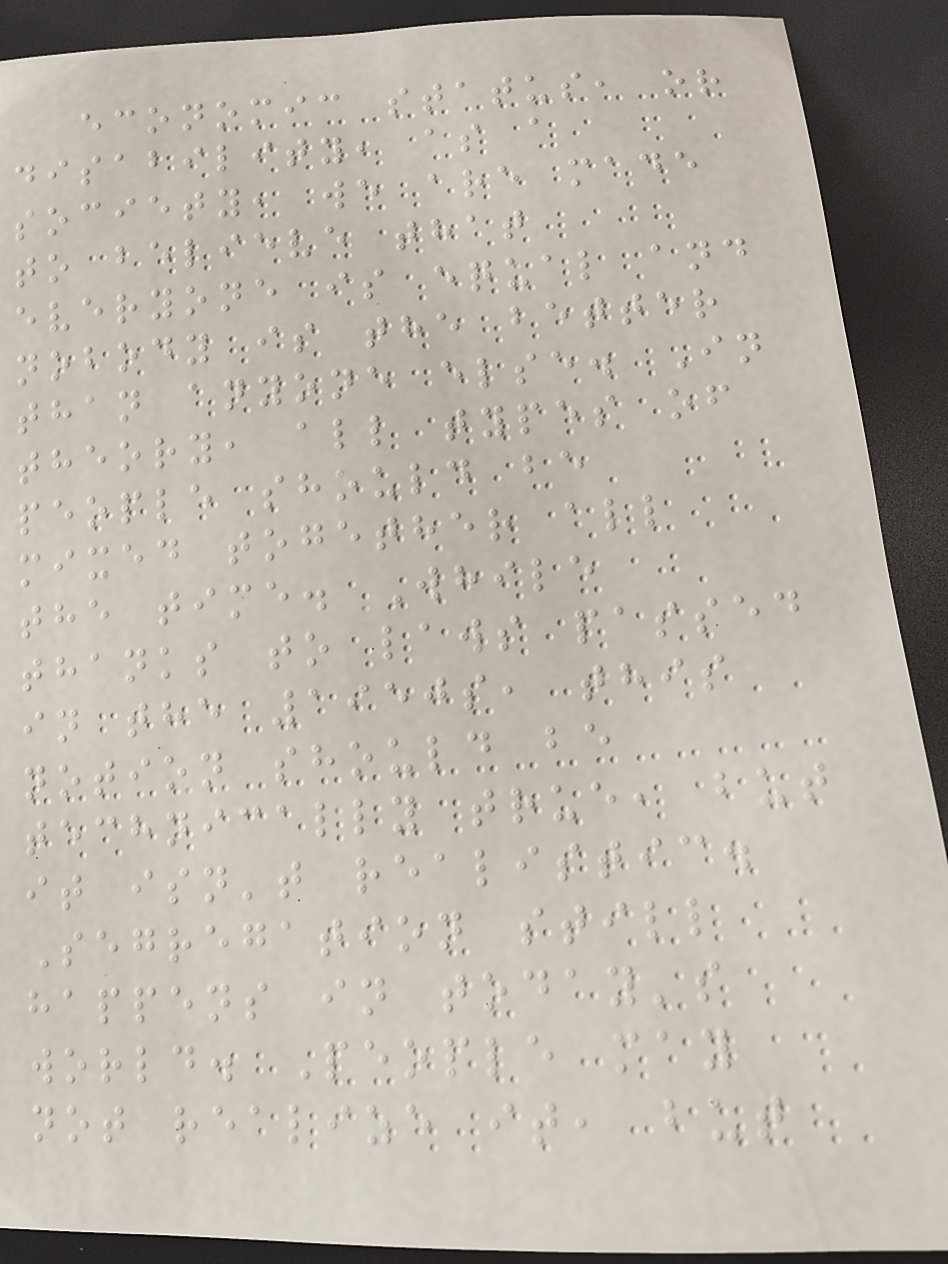economic status, or
disability, as a
society, we are made
to believe that
everyone is equal and
nobody is the better
than anyone else. In
theory, all types of
people should be
mixed together all
the time. While
thanks to laws passed
in the 1950s, this
notion should be
technically true, but
it isn't realistic.
Segregation still
happens in today's
world. People may
not realize it, but
